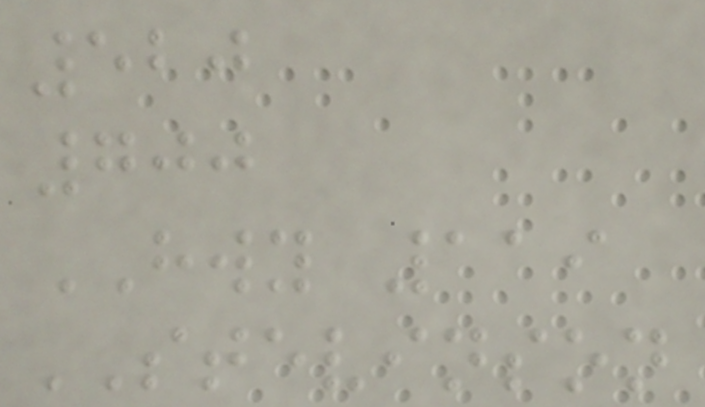520
700
HWY 119
STEVINSON
